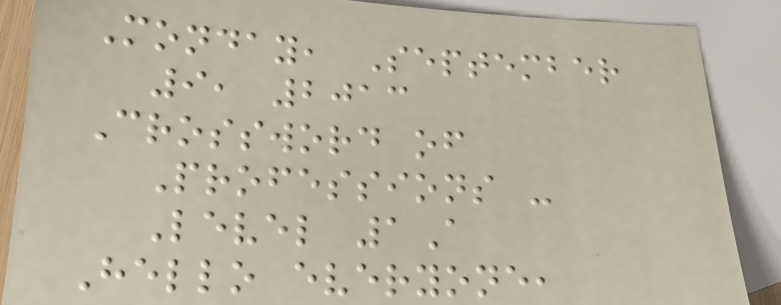Monday, September
9, 2013
Crossword of
Professions -
Level 1A
Hello everyone,
